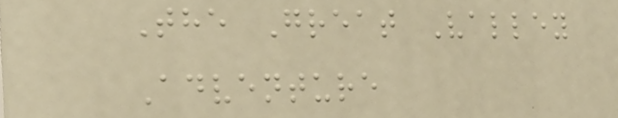The Great Valley
Adventure
